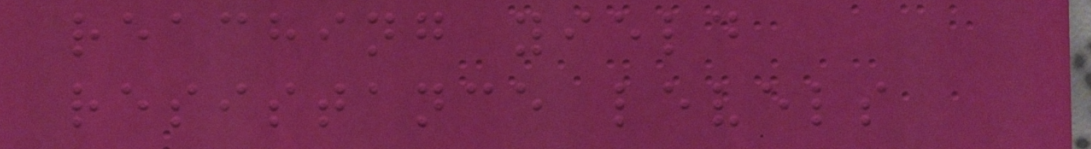reaching yield
resistance levels
